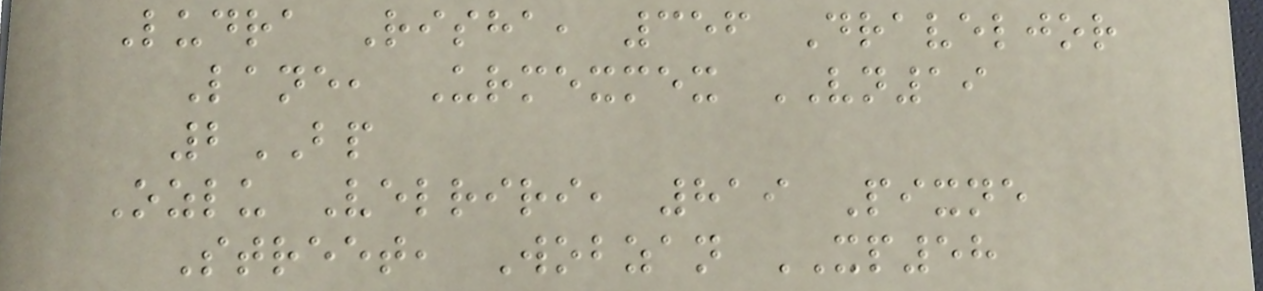Ludra Risha, 356 Draveljor
Lane, Urmexmex VN19
2BP
Ozlu Velriri, 819 Pixne
Street, Wobzan XP58
